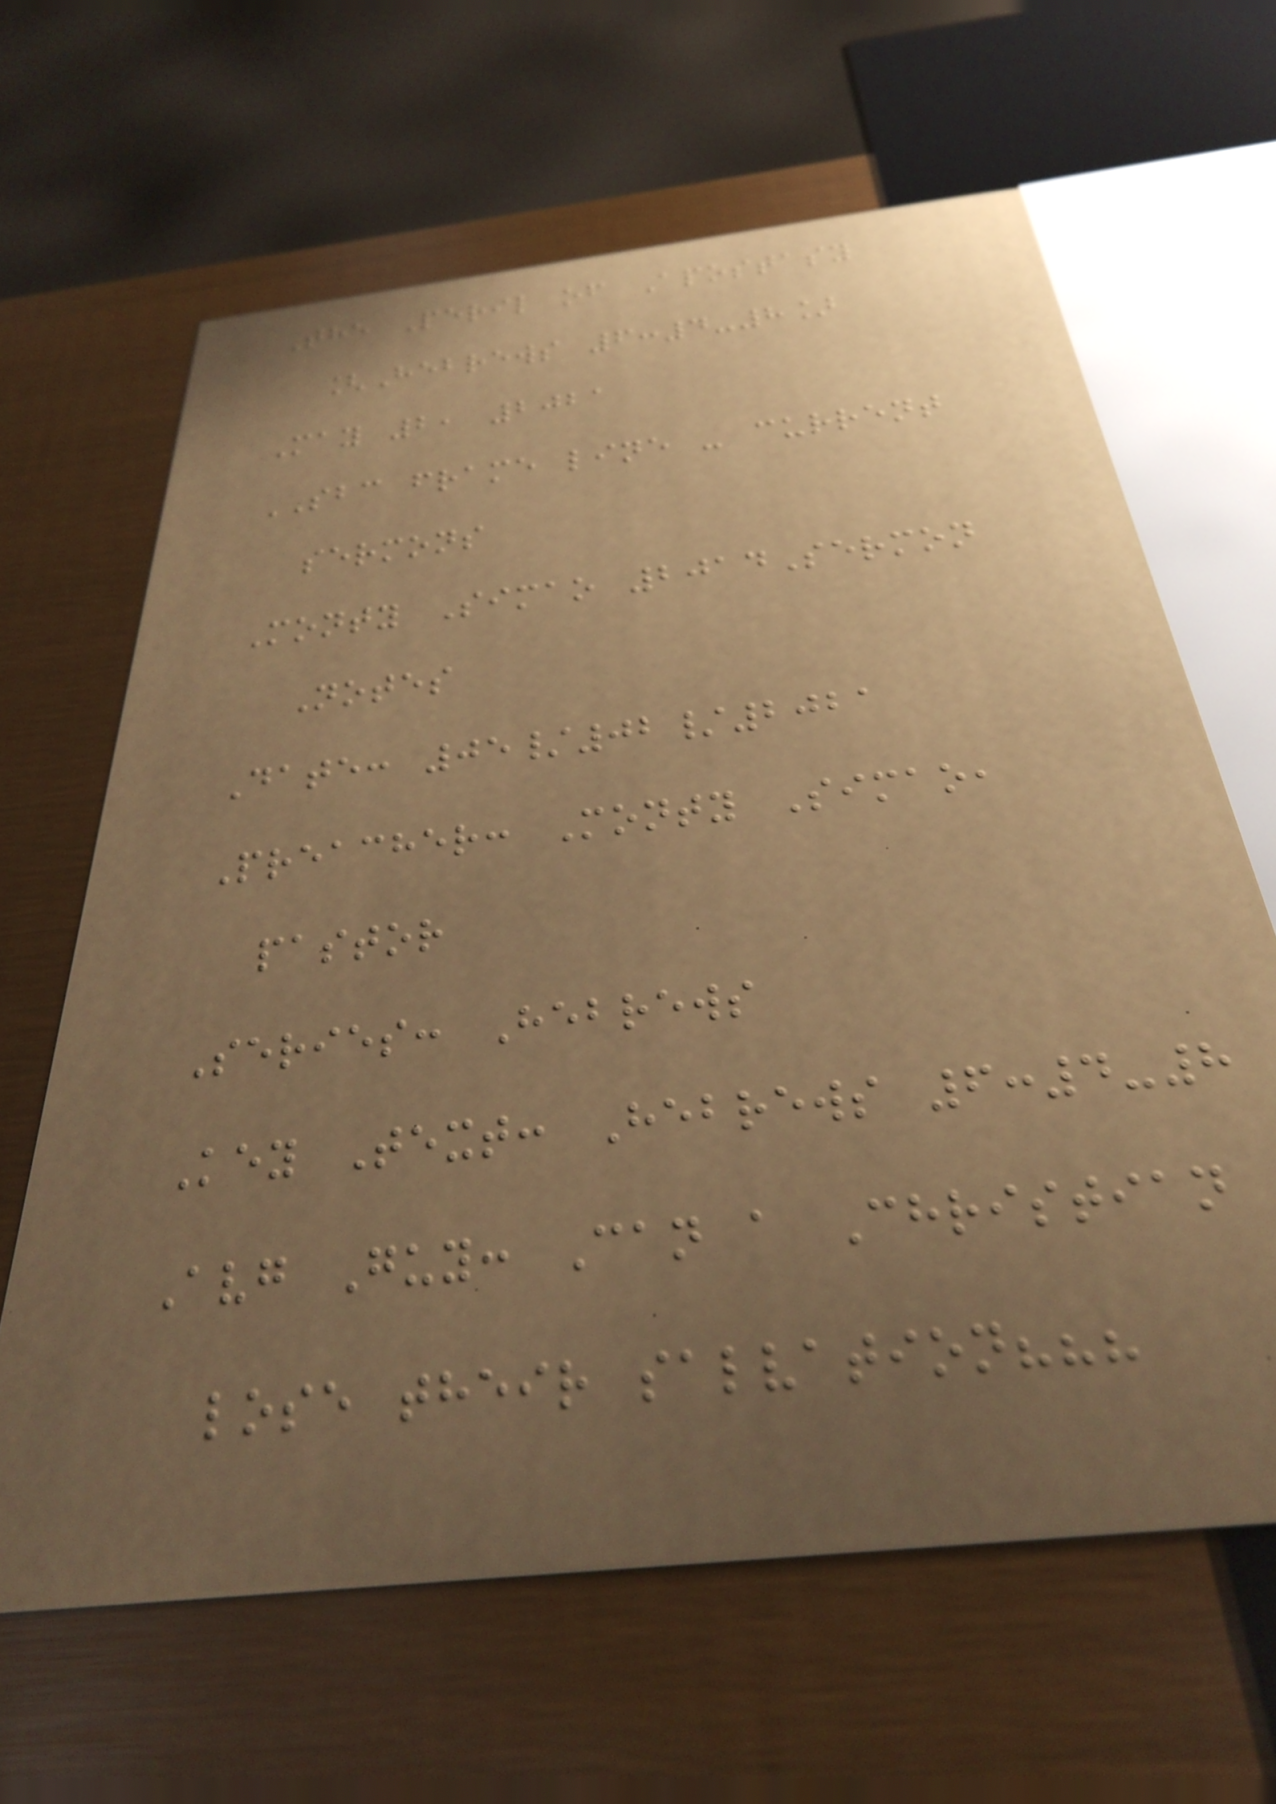The Peril of Apostasy
[Hebrews 6:4-8]
May 2, 2021
SBC frame line - current
sermons
Monty Simao 2014Sermon
Notes
Date: 05/02/2021
Preacher: Monty Simao,
pastor
Series: Hebrews
Key Text: Hebrews 6:4-8
Avg Guy: Can a Christian
lose their salvation???
